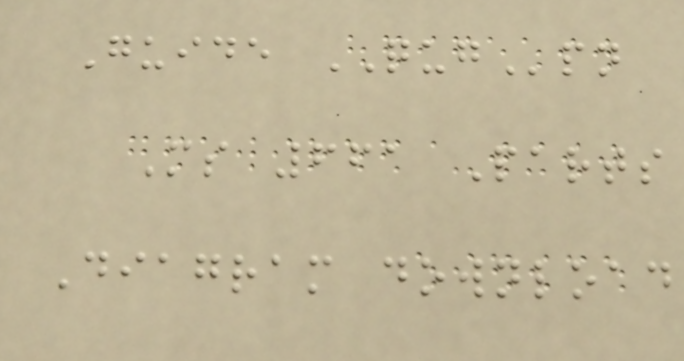Guide QUGpn
Ms 661 Parts
Diagram download
